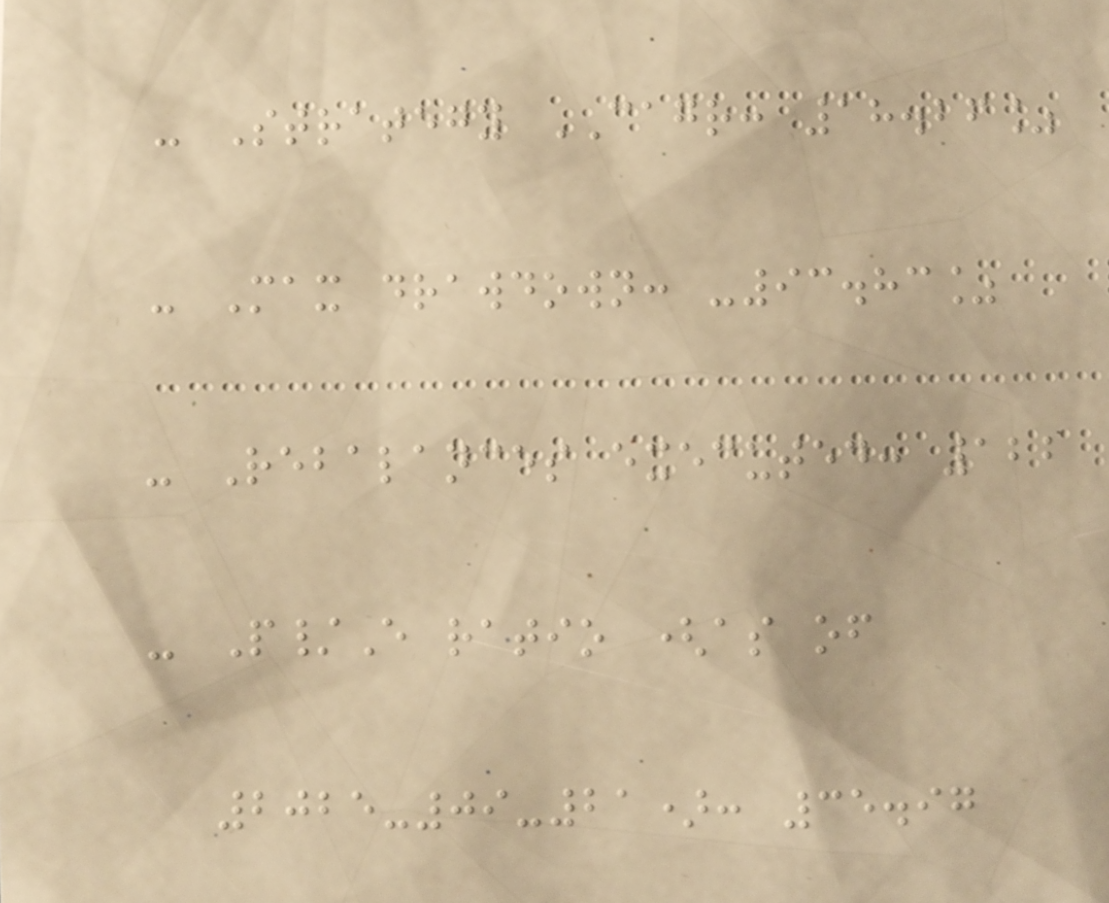- Strategy CAGR: 18.26%
- Max drawdown: -93.83%
- Rebalances executed: 122
- P/E ratio (as of
2025-09-21): 35.97
